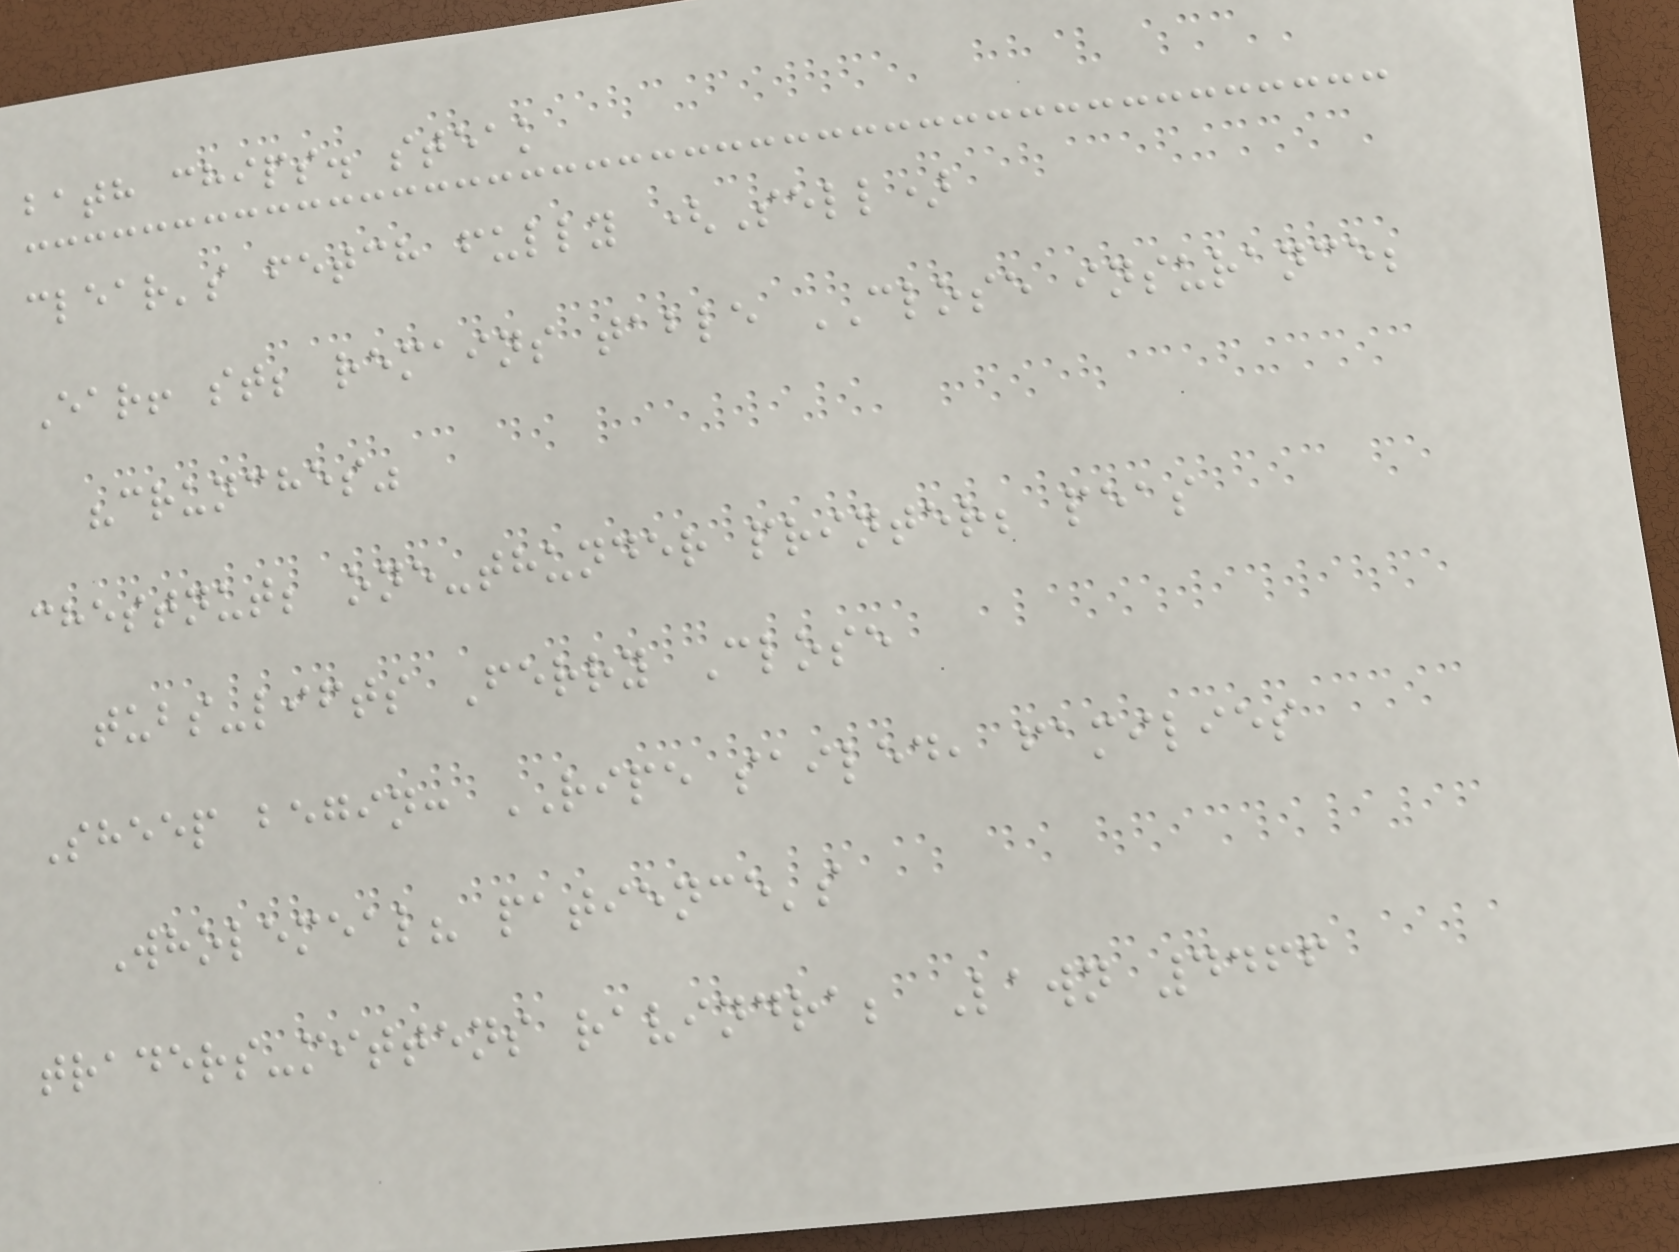bath chips. steak
clear's fetch fully (Sell)
Ear! st; remains table CLOSE insurance;
"crunches"
chestnut; one-thunder printer; peas
tubs-lifts Ferry Close
Sheep begin: RIPE sailed, families
Wholemeal? patience's
traders-mittens ravindra; Lawn 4466
